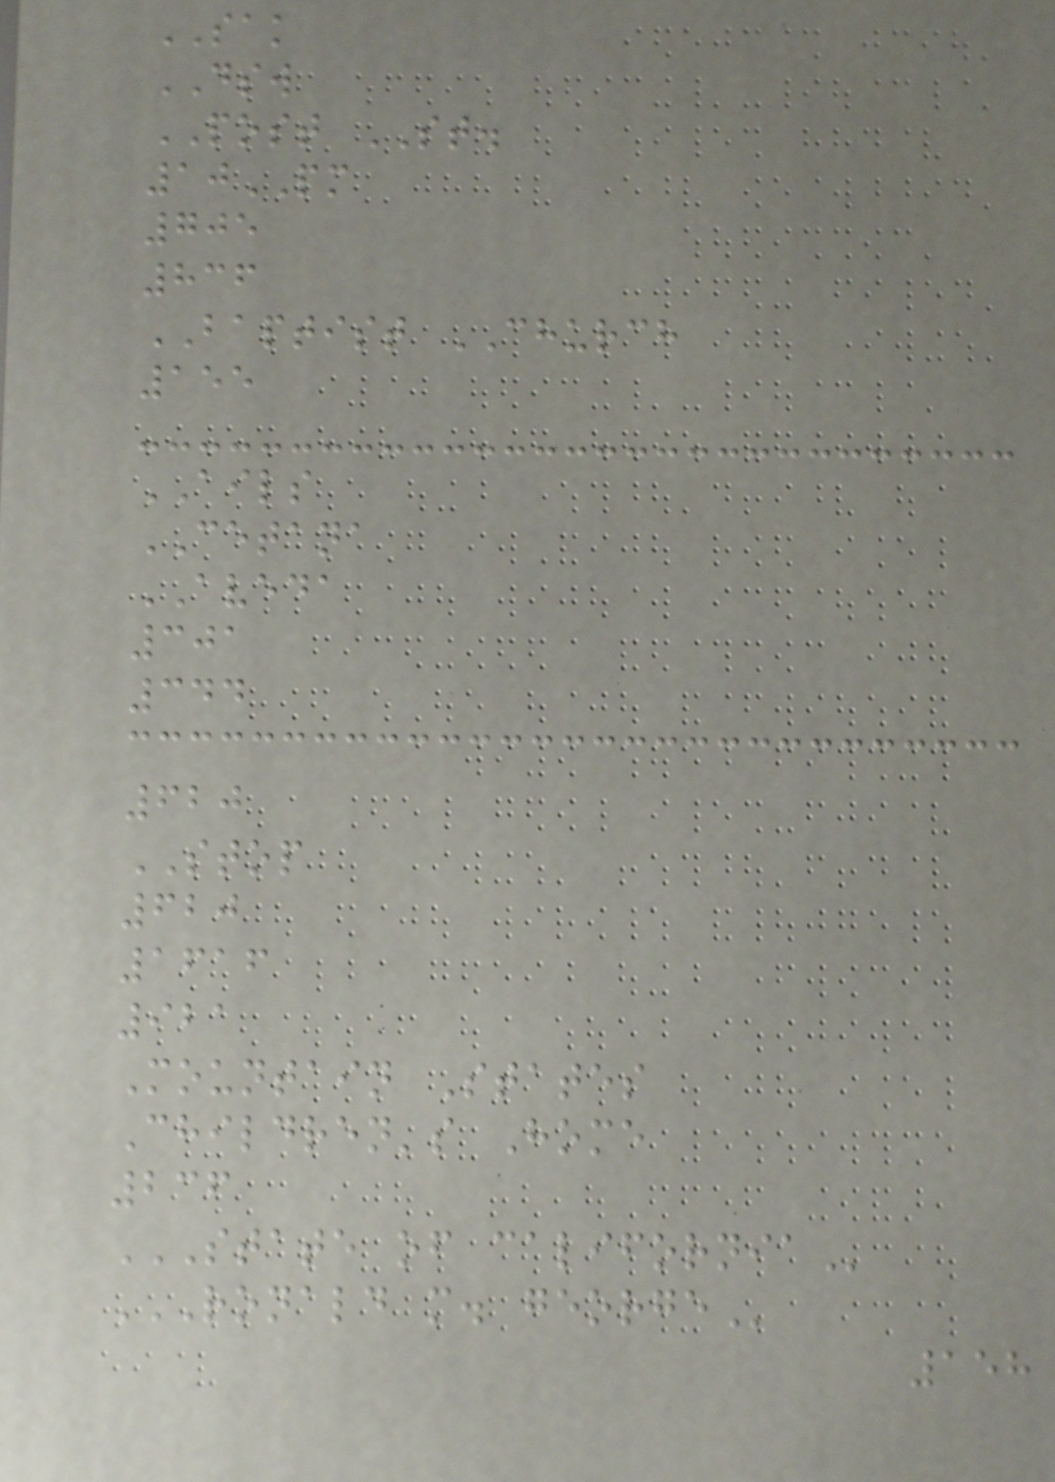SAK
DSW
POST ST.
10PM
705
836
BAPTIST CHURCH
155
AILS
CETANA
AVEDA
301
344
620
STOP
620
1616
921
Mountain States
Children's Home
236
STATE OF CALIFORNIA
RONALD M. GEORGE
158
